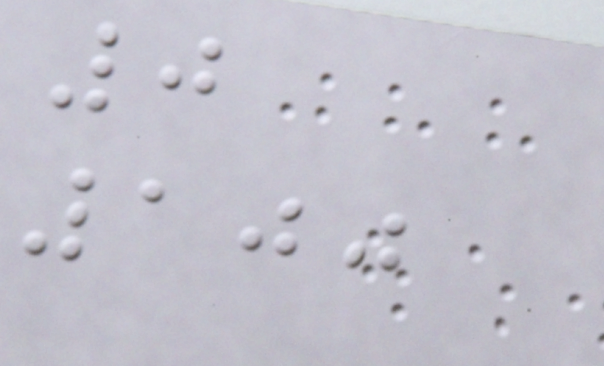0
100
